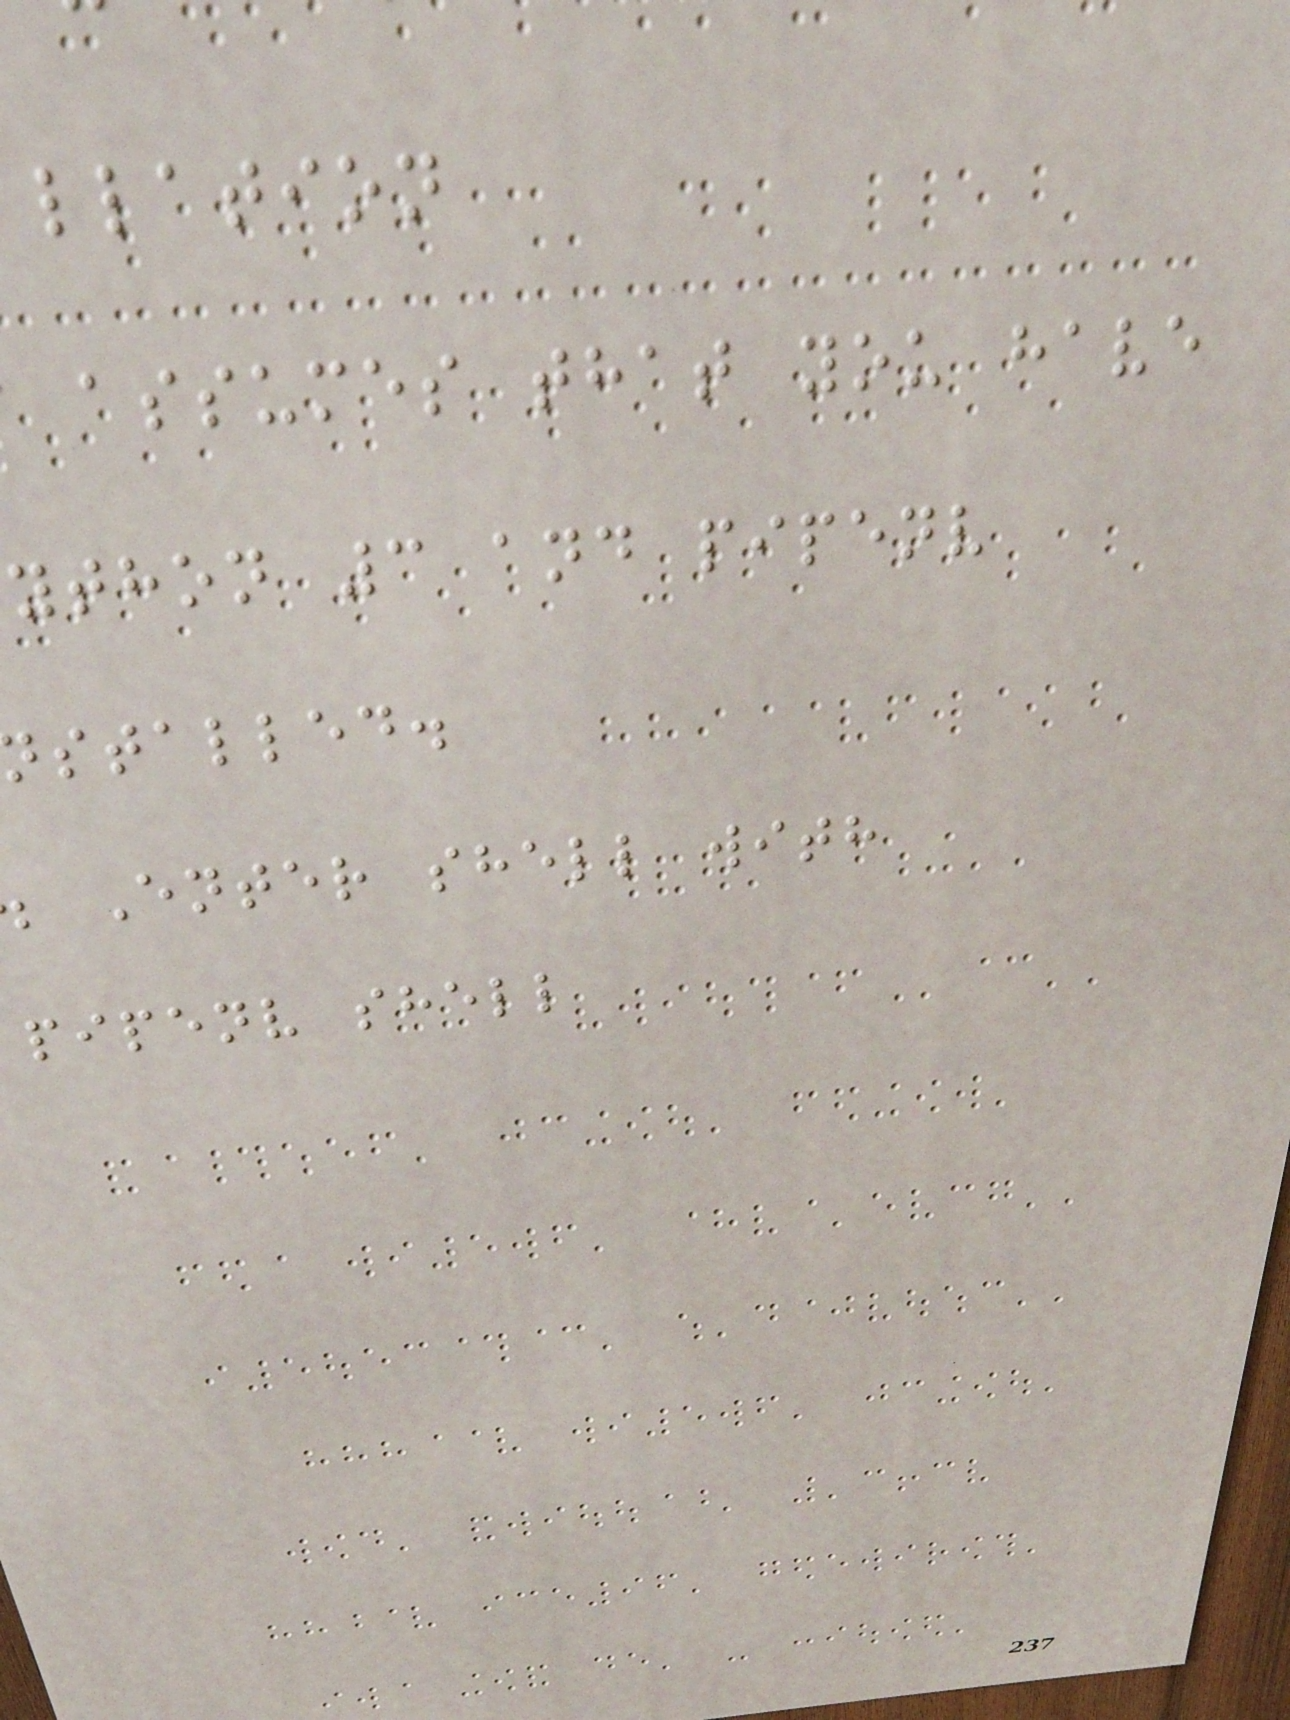llation
assumes that you have
ython 3 and pipenv
stalled.
Enter shell with
pipenv shell
